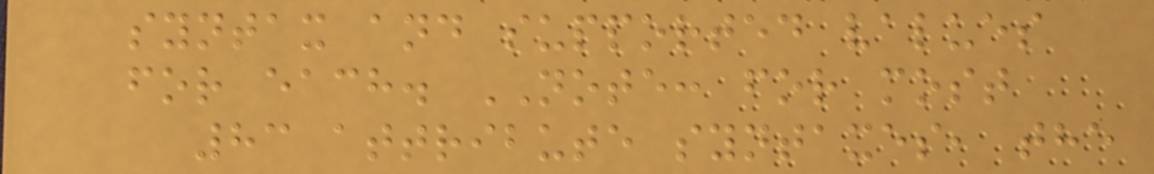syntax and supported values
for each. NOTE: for most
83 attribute syntaxes, the
